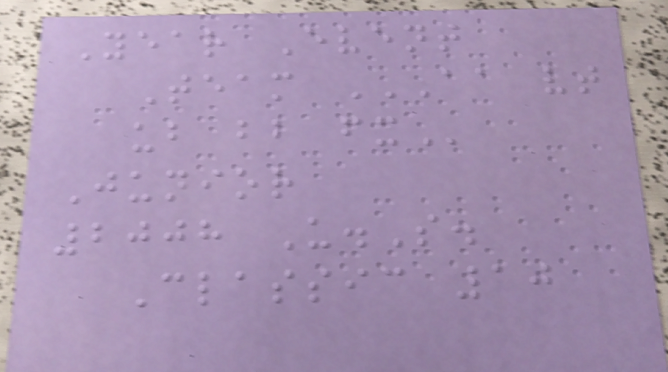Year Event
Team AA VT
UB BB FX
Junior
2008 U.S.
Classic 10
